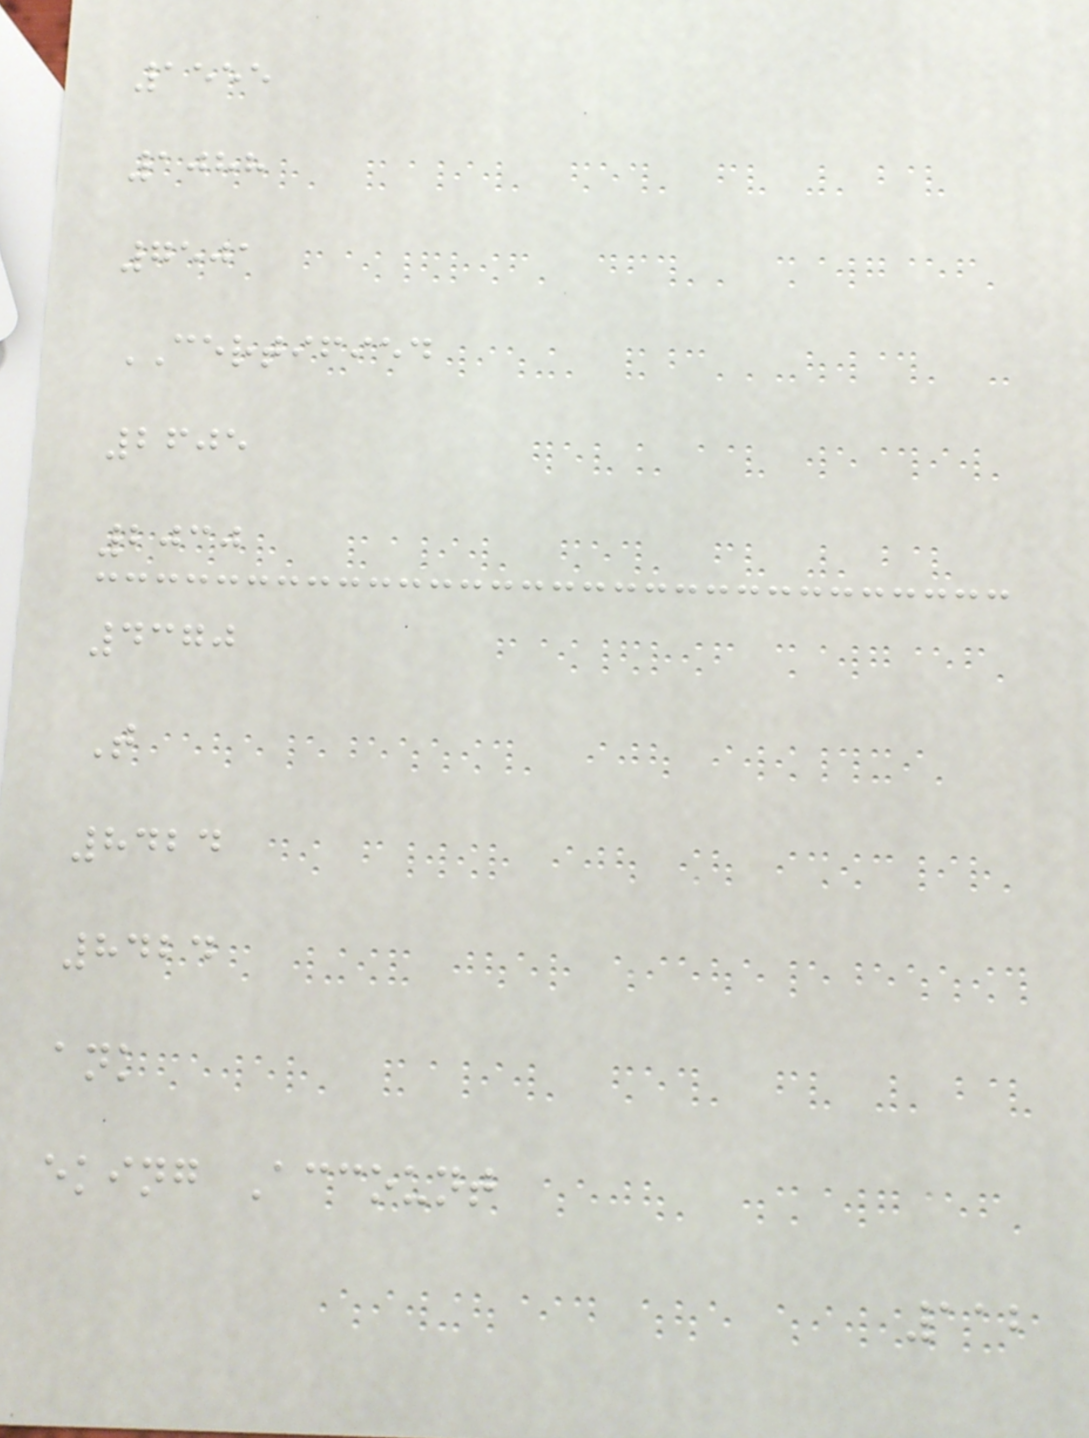1555
1088
7501
CERTIFIED
2605
2030
4370
T
8424
8424
ank
eking Account
112
